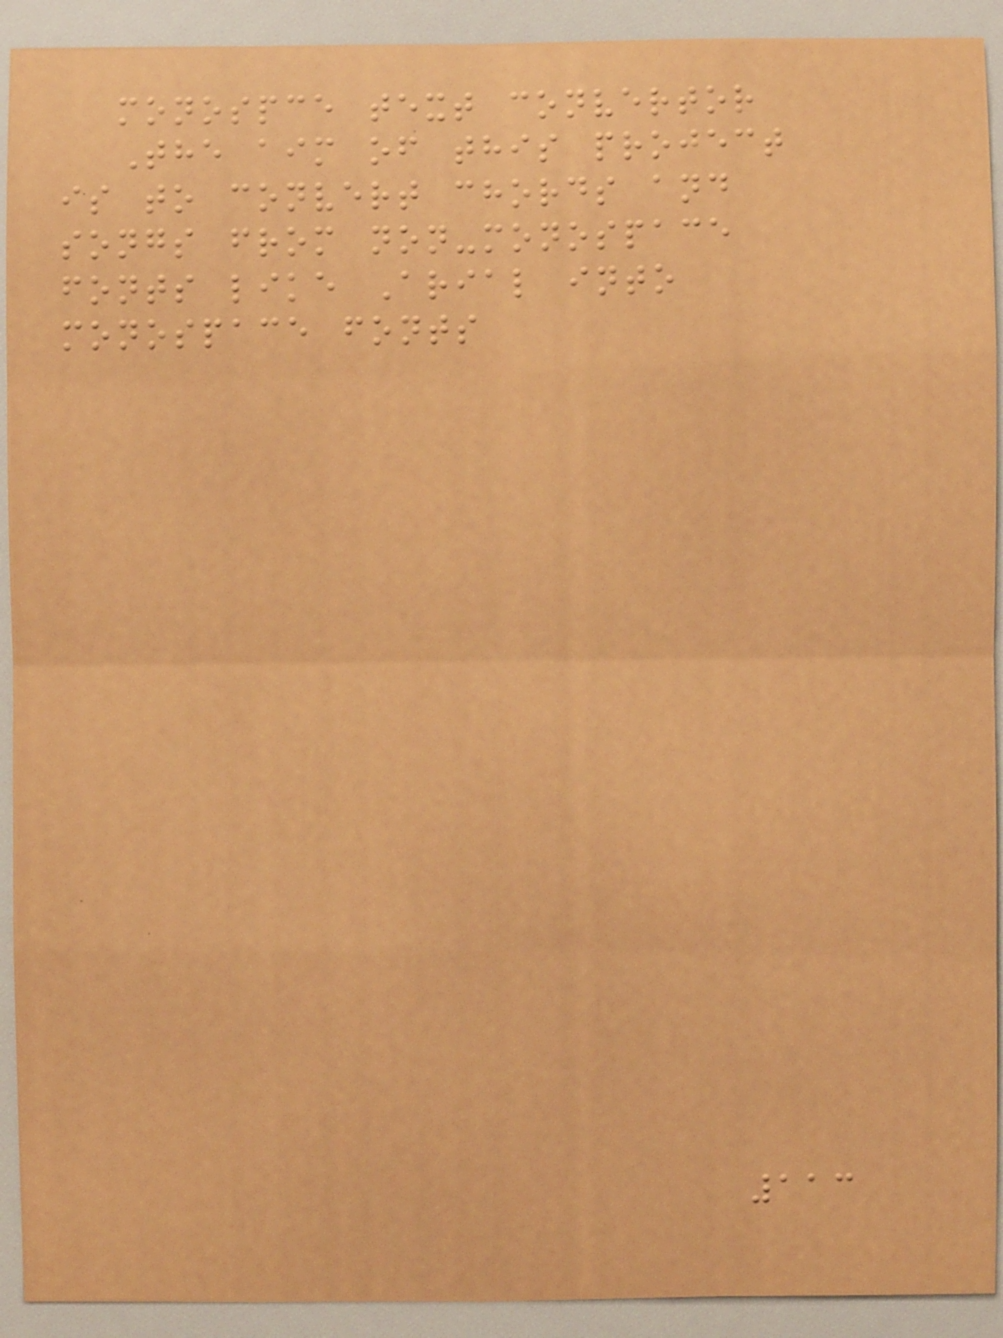monospce text convertor
The aim of this project
is to convert chords and
songs from non-monospace
fonts like Arial into
monospace fonts
113
